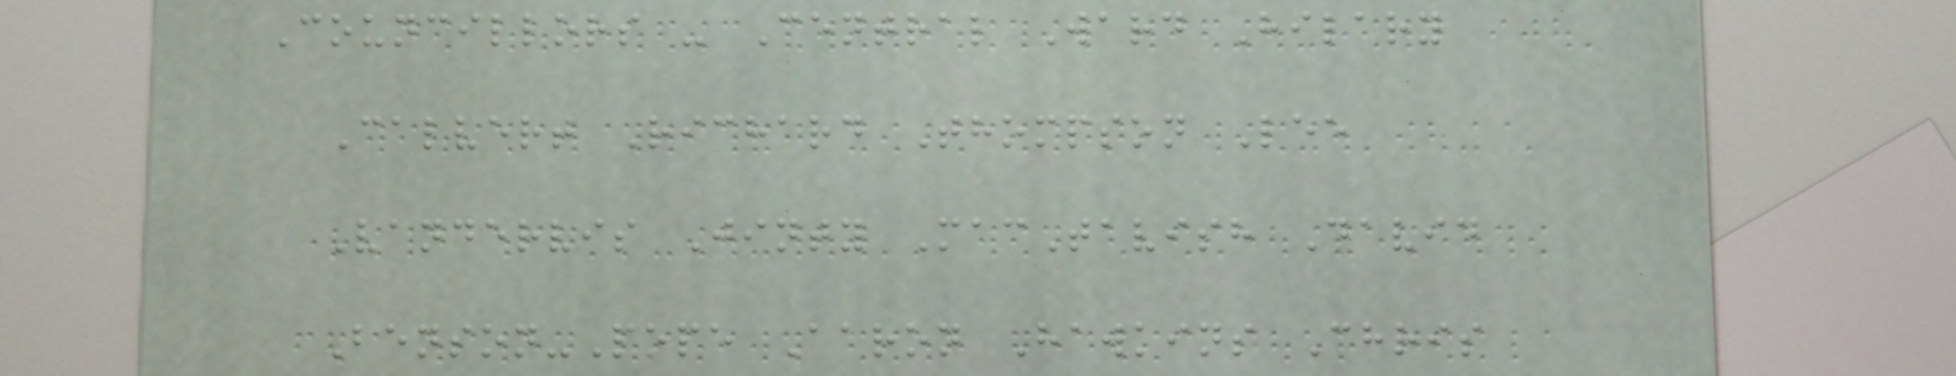Councillors - Central Ward Hilary
Calvert Richard Thompson Lee
Vandervis Jinty MacTavish David
Benson-Pope Aaron Hawkins Chris
